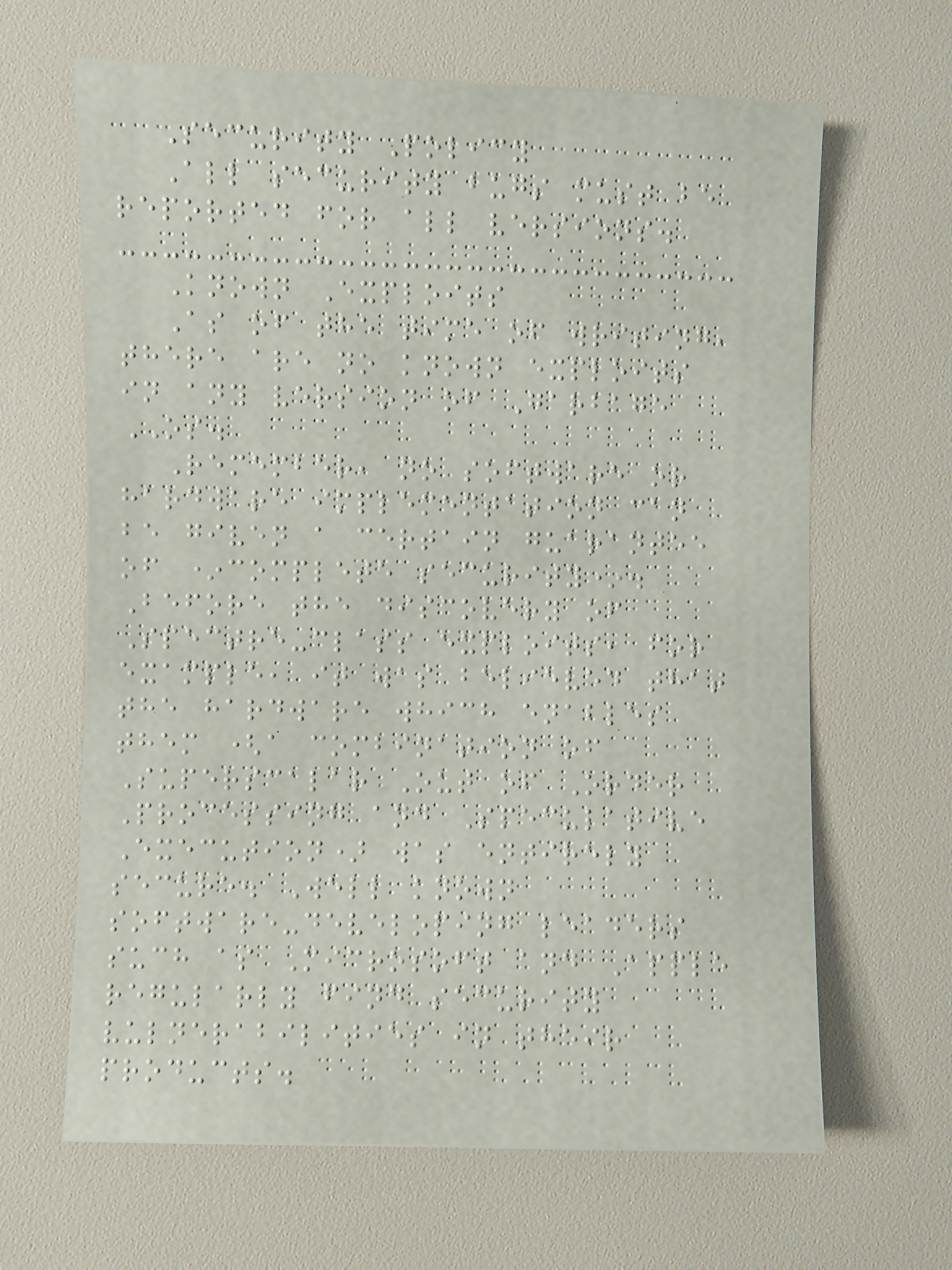Security Policy
All security bugs must be
reported for all versions.
Known Exploits
As of the time of writing,
there are no known exploits
in any version of Garbage
OS.
Remember, no software or
hardware implementation can
be given a certain guarantee
of *complete security*.
Before the discovery of
Spectre-class exploits, for
example, it was believed that
the hardware which enables
them (a combination of
Superscalar Out of Order
Processing and Speculative
Execution) was entirely
secure. Well known
software-developing leaders
such as Microsoft and Apple
regularly find security
vulnerabilities in their
products.
